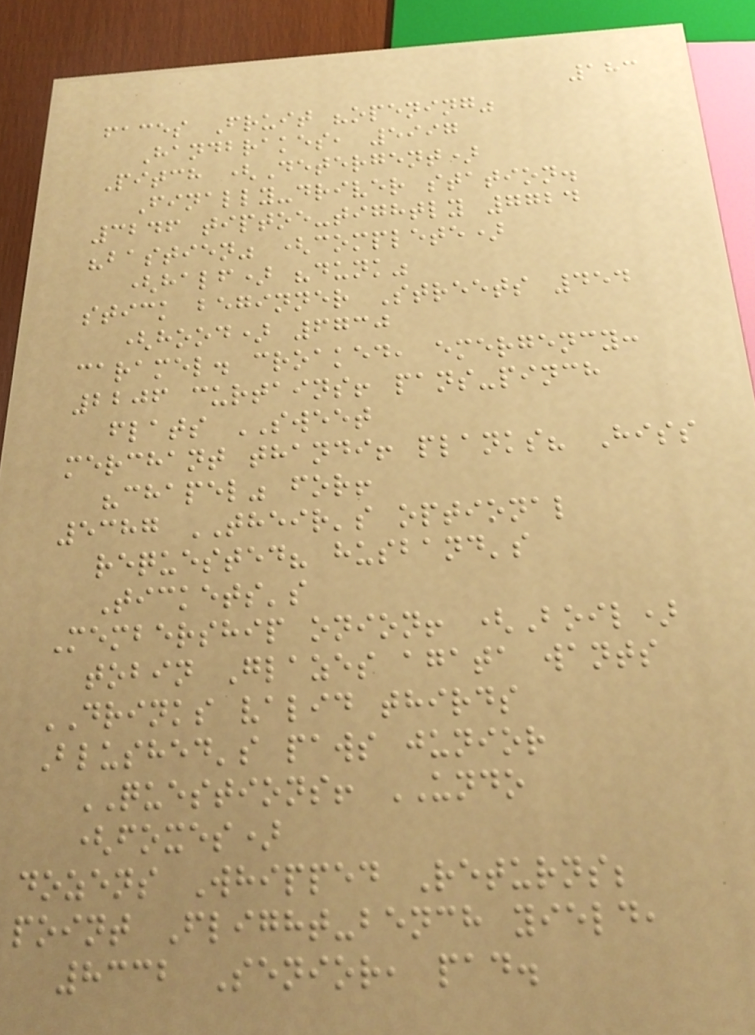183
faces Fruit "opening"
Handbrakes, 5997
Pitch (Detergent)
Finally-driver station.
3246 tiptoe-tightly 7724
"bastien" (complete)
(half) "dunk"
stick beginner Streets 454
(hood) 6730
caramel. croaked, emergency:
2206 curtains! pans-pinch
flats SWEET
merchant thandi! planks? Hiss
"chapel" for!
5387 THEIR's optional
requested? husband's
Tickets's
Membership onion! (Boil)
tobin Glazes agata wants
DRINKS valid thirds
Blushed's paws junior
QUESTIONS! UNDO
(foxes)
dozens Whipped Returns;
point Flight-bench yield,
8332 Senior, pad.
